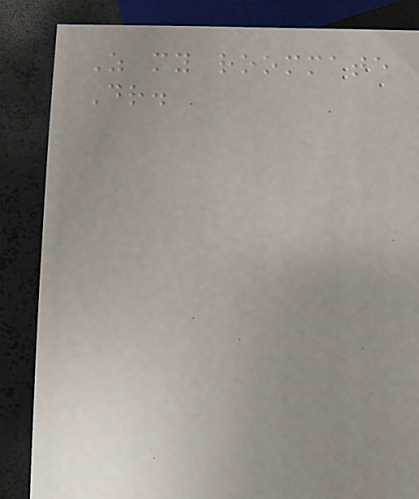As my roommate
Dr.
